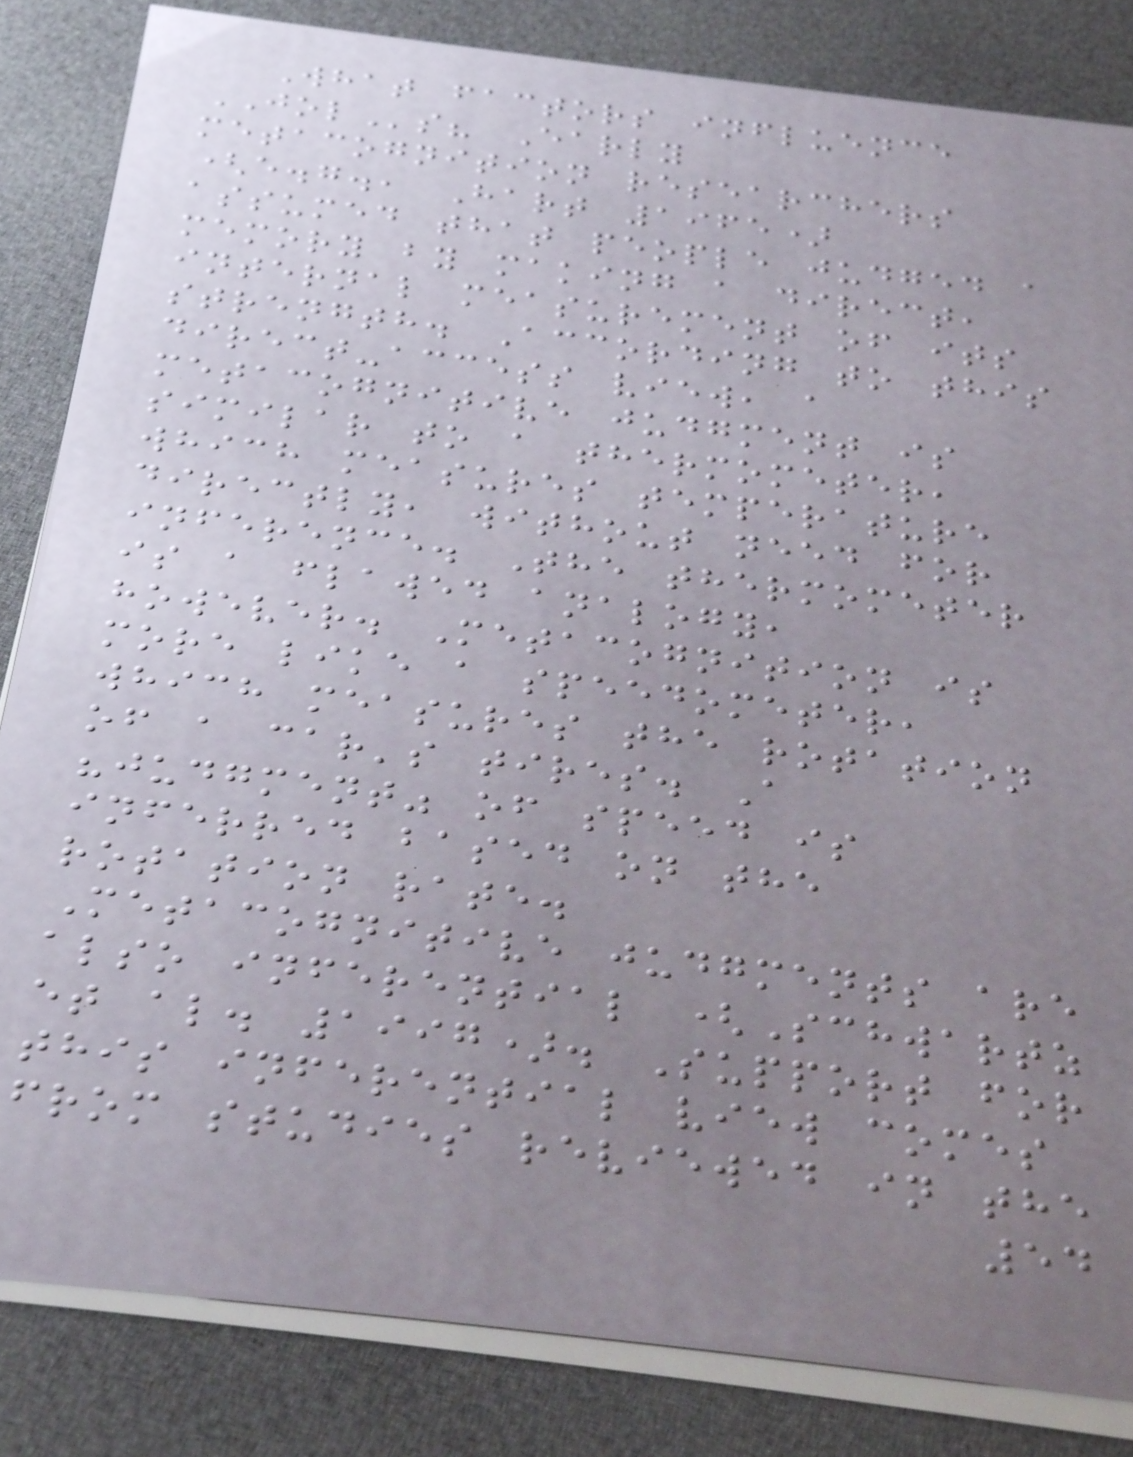What factors influence
JOLs? Early
metacognition researchers
(e.g., Hart 1965)
assumed that people judged a
memory by making a direct,
internal measurement of its
strength. According to this
direct-access view, a
metacognitive judgment is
similar to a thermometer,
which measures temperature
directly, without need for
inference. The thermometer
is a flawed analogy,
however. Metacognition is
more like a speedometer,
which measures the rotation
of a car's tires. A
"judgment" of speed is
inferred based on the
rotation rate.
Metacognitive judgments are
also inferential (Schwartz
et al. 1997). Support for
this inferential view comes
from studies reviewed in the
54
